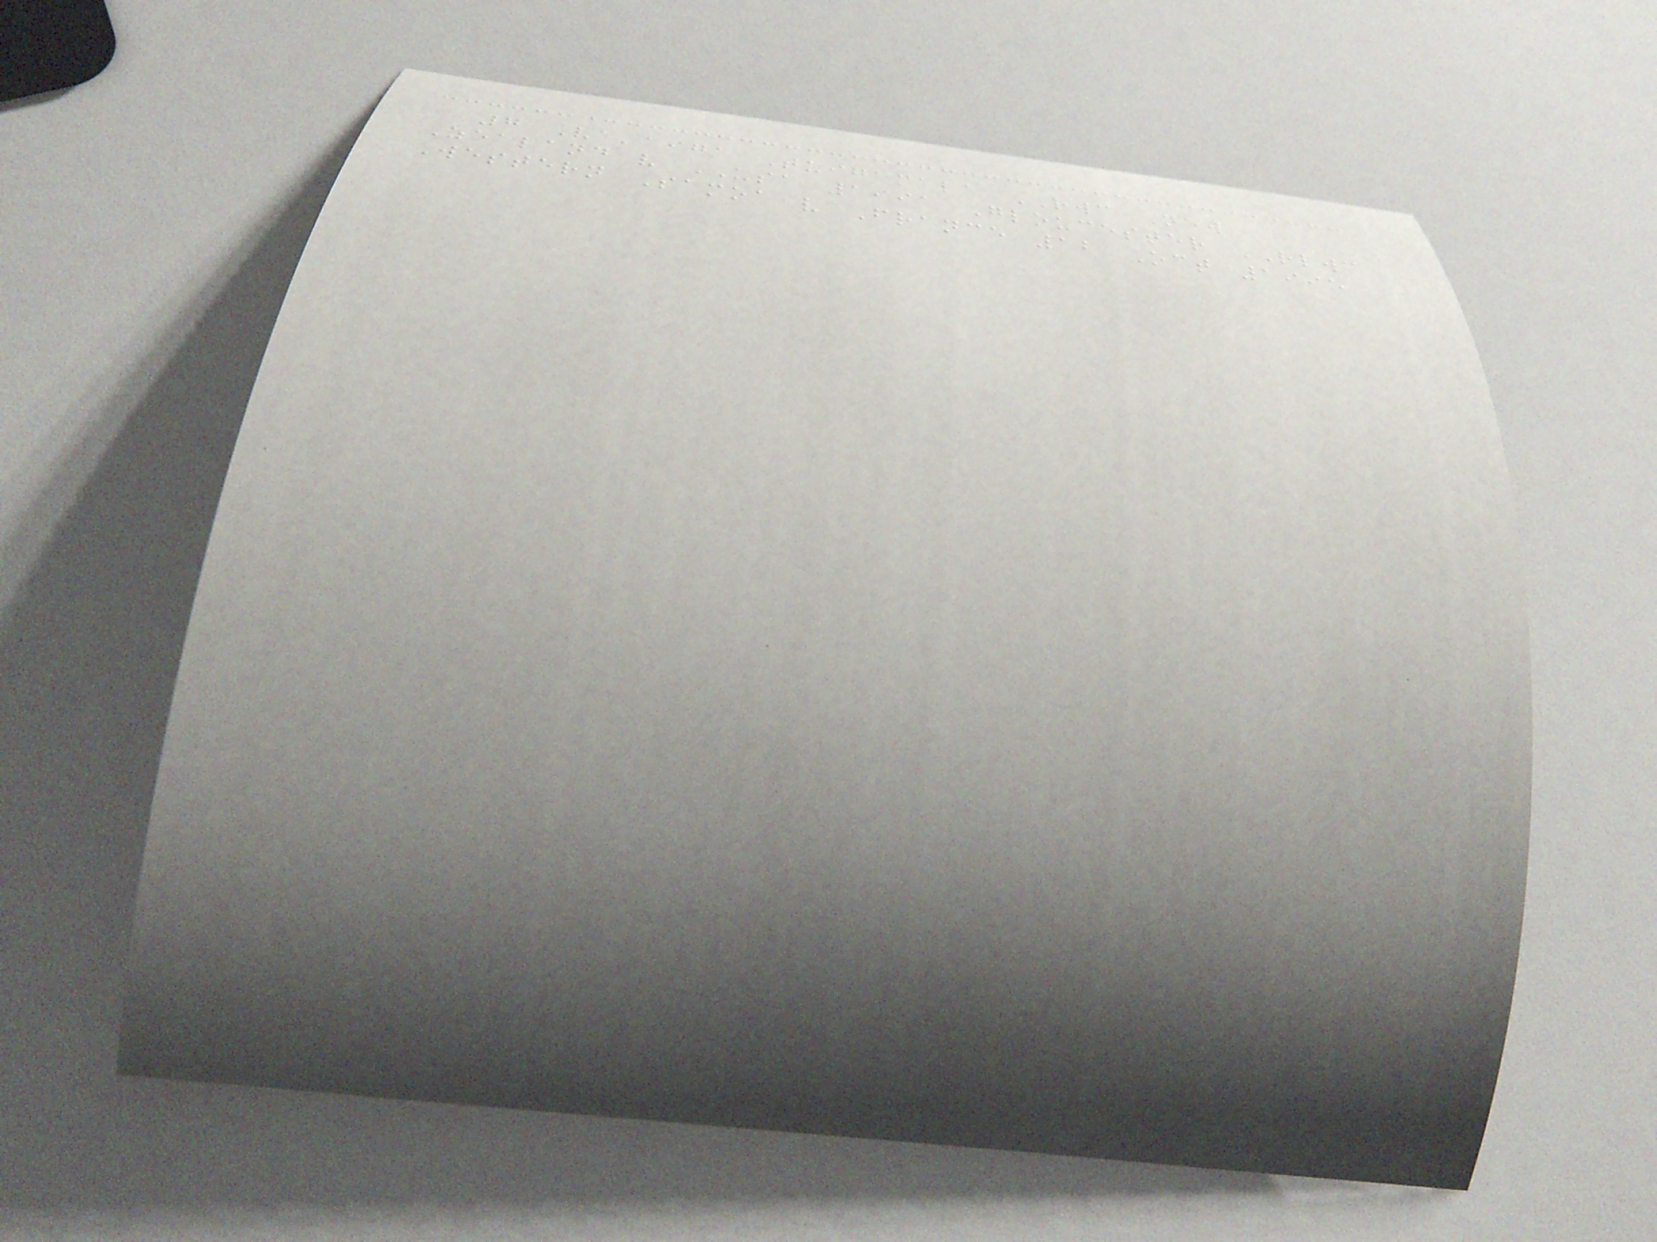7 Va'aiga Tuigamala RWC New
Zealand v USA 1991 Gloucester RLWC
Western Samoa v France 12 Oct 1995
